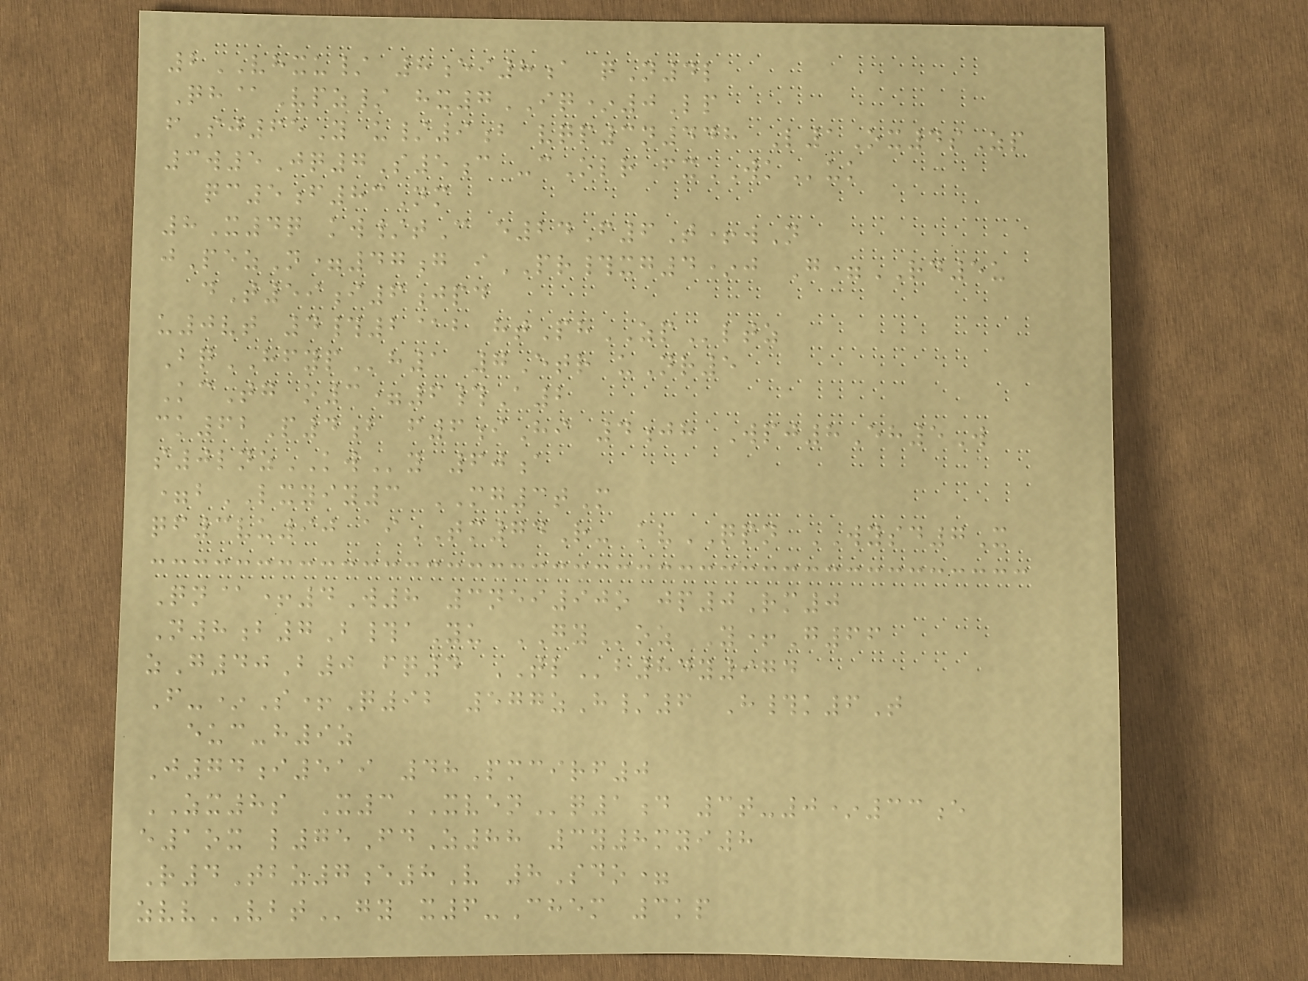2VHXU/ 8ei8a qN4l
Qh@Vpz/ hx7IQ*0Lp
fSj65Y u/9b vqp3n448 L1Ox4sZp
3w5Jq7S5c -cOlr fxWKuk
qc5f83Nm
8X4q kw/tC e24F6T+wN
jPezN=47g iPR#xg4*j G=RD5u
dT59i6jpd
u0vt 4#2@b htPhZPltz
BqHFYPh1 7Etr uNr5
KcTg o3=6#A2
ck62P4b f6iHi 4jh Wpj8Eh5W
s0lnzKWy 60a
=bLXYIY3 MG3tM
qf3vu90 aiTM74R- kvQPN WYSD7X
Qn@+4W8 3nei90o jp0Rm0
N8b7B#aYu GYoz Y+G66
zG40B0 fq4 TLb84y974
F-*S+Q92 577zH/6 H#k6T
euc-h9z
J74i519 48Pmcirf0
ZX8s X3XVENq1d 3t-0*33e
e1ox l75FdZ88 3y8myi8
R4Tbz7e8V 8Sdo=
zvvVBTgy x6-Chem 3kp
